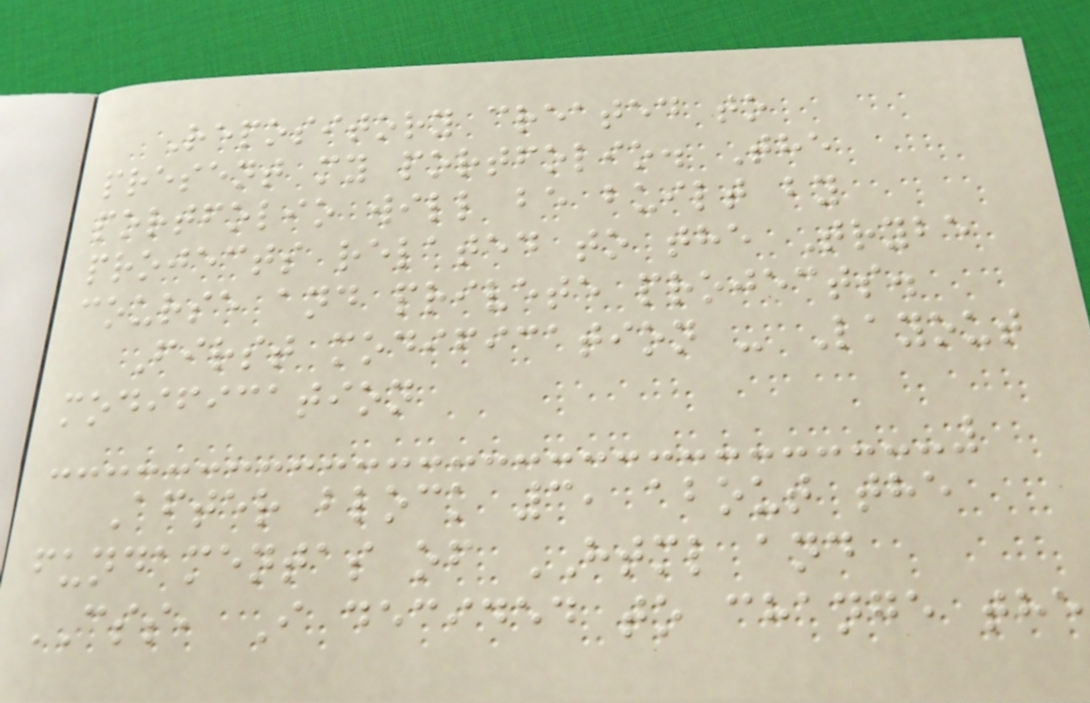Repository created to
present my portfolio. The
portfolio will be built by
projects related to the Trybe
course and privete projects.
First modification - Layout
modification
After block 3, about the
fundamentas of HTML and
CSS, I decided to change the
